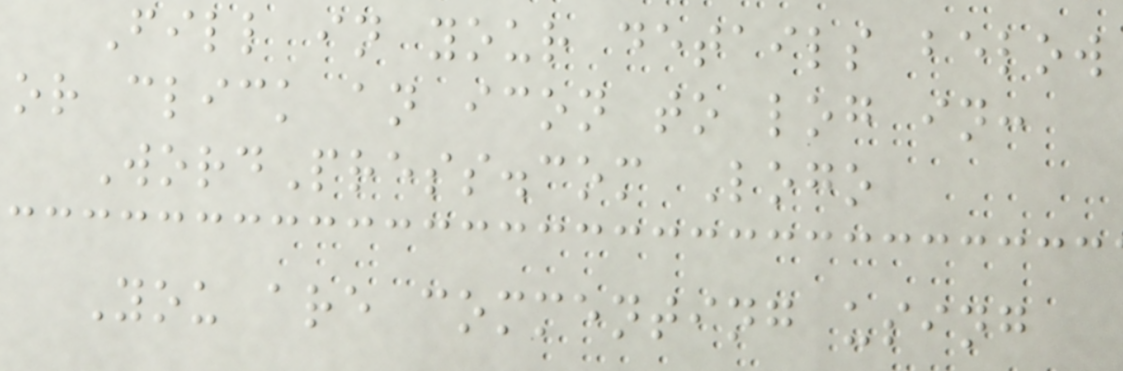Fill in your details below
or click an icon to log in:
WordPress.com Logo
You are commenting using
